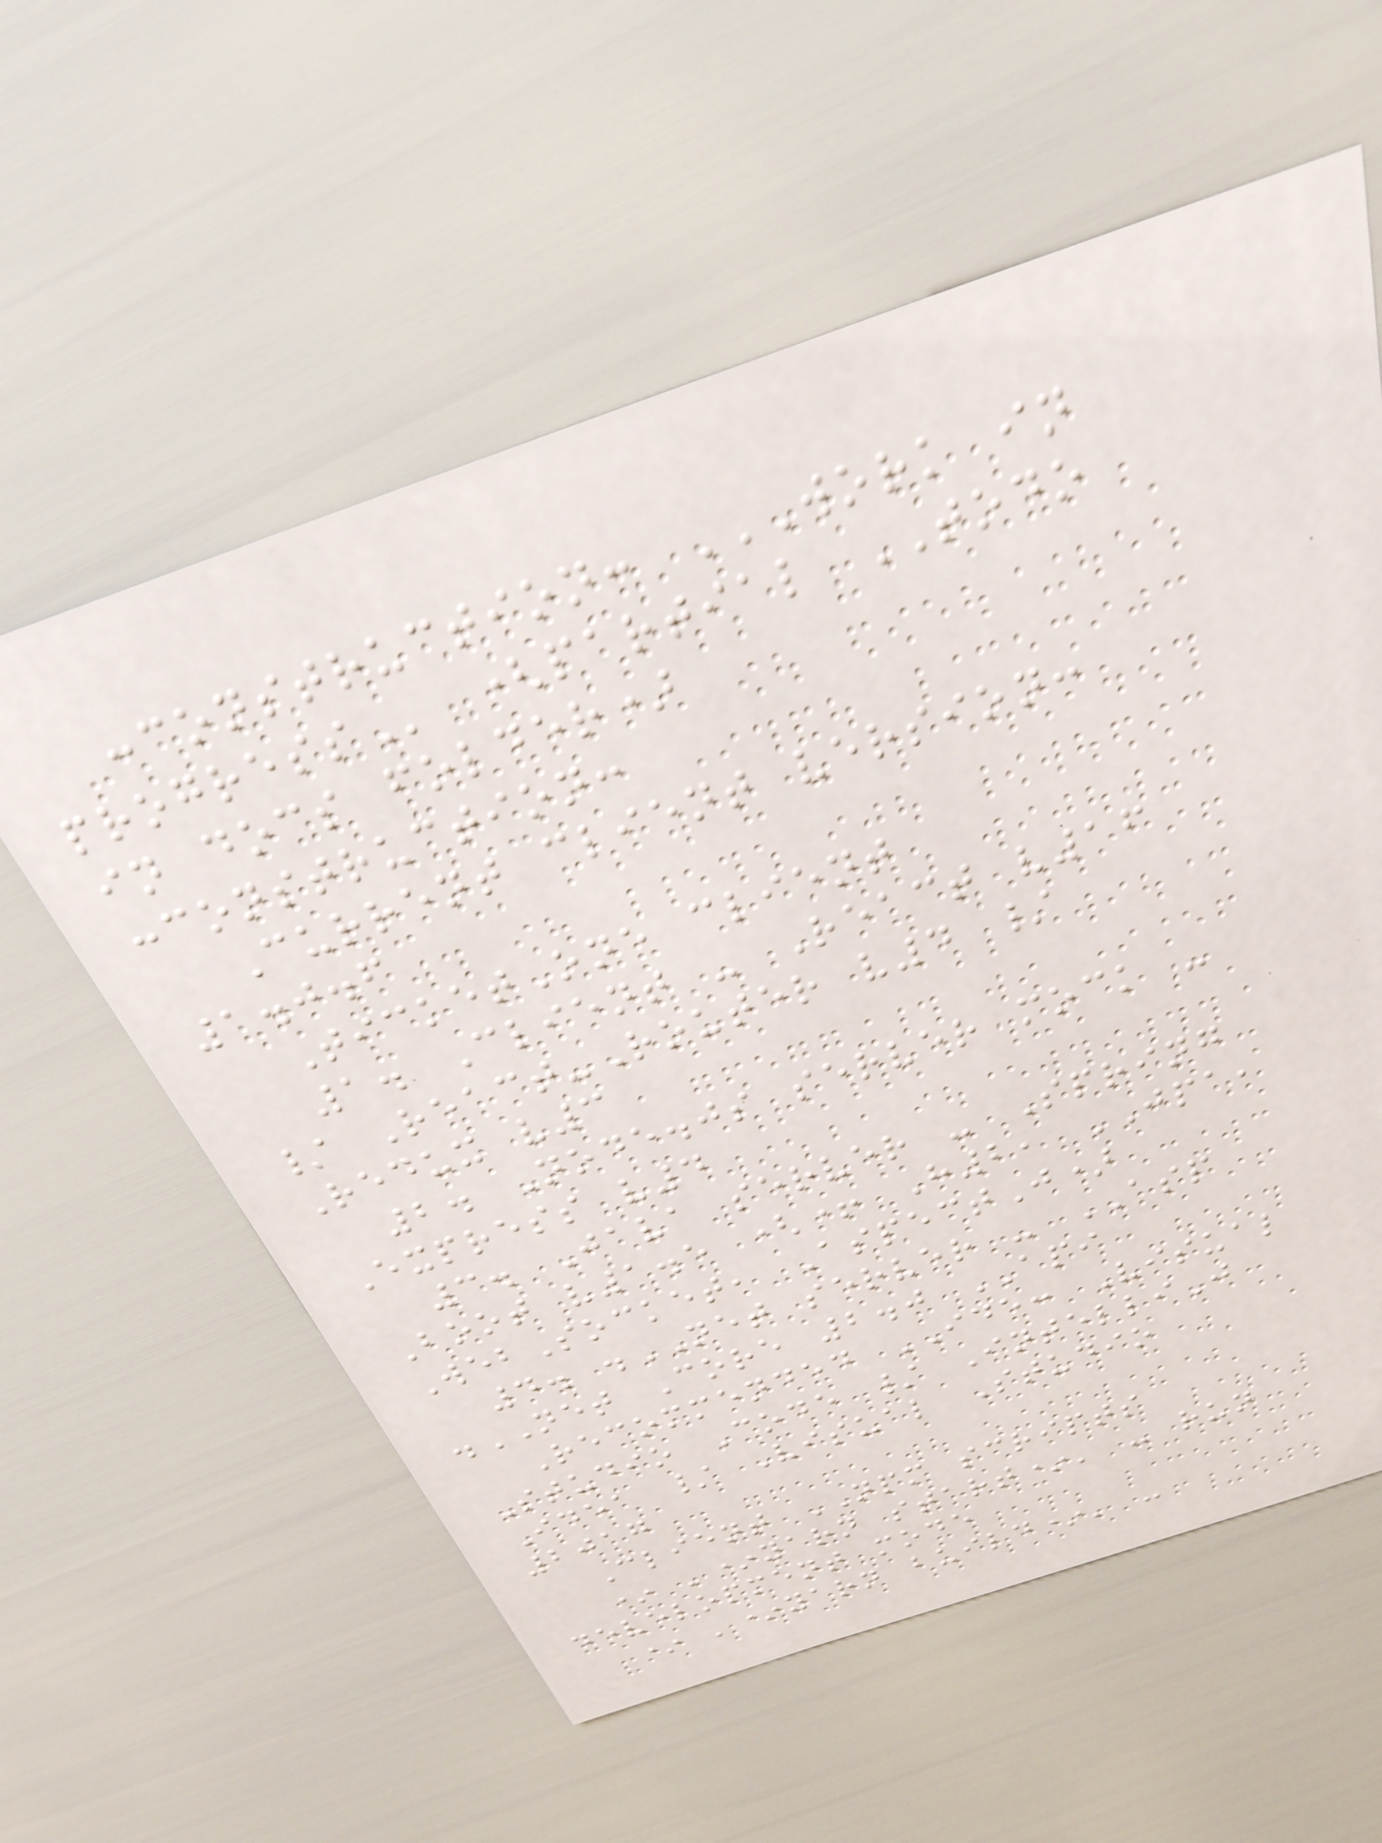:construction: WORK IN
PROGRESS (partial TODO
in docs folder)
:construction:
Current client version:
1.0.6
TicketOne client
1. Client - React v16
/ React-Router v4 /
Redux v3
2. Node.js server mock -
Express v4
3. Java server - Spring
Boot v1.5 (+ H2, JPA,
WebSocket, AspectJ)
4. .NET server - ASP
.NET Core 2.0 API
Recommended IDE: Visual
Studio Code / IntelliJ
Idea / Visual Studio
2017
Client NPM scripts
* '*yarn start*' - run
development mode
* '*yarn build*' -
